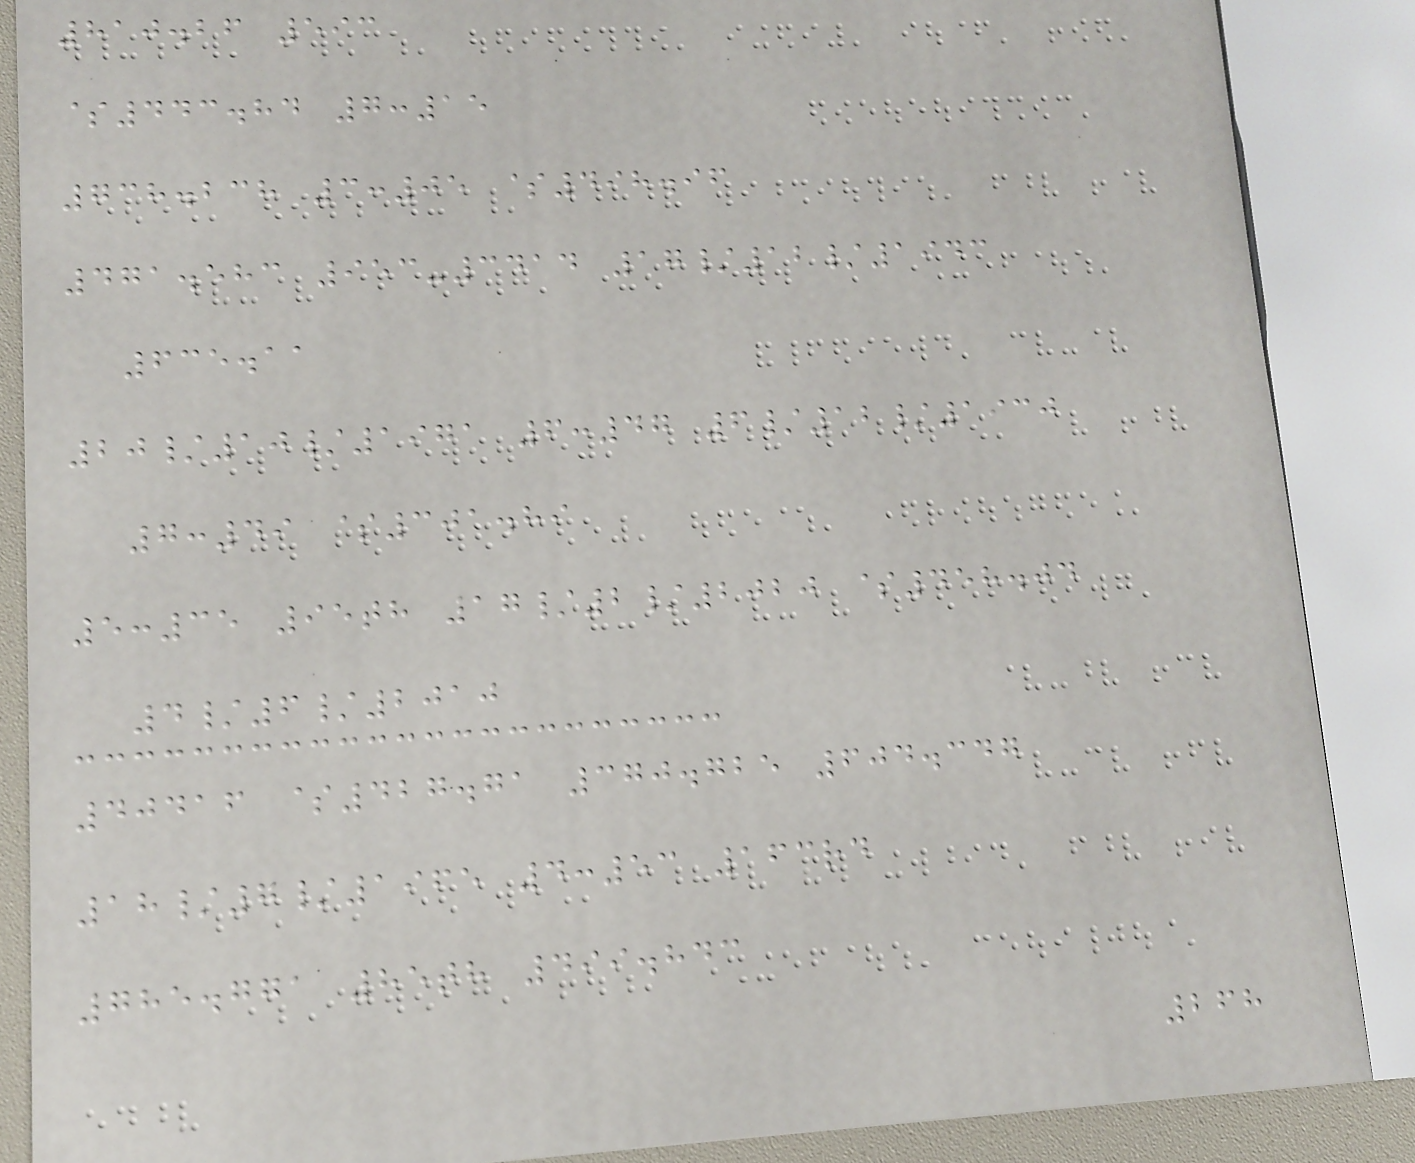810.26 593
$443.84 7:15
738.238 3:05 $498.96
471.583 953-3414 17/12/1943
635.11
20/10/1971 6:47 6/12/1930
7:49 $301.89
5:35 95th 17/2/2020 $458.04
4/6/2010
40416 $427.71 370.725 604.347
18/7/1965 4:53 163rd
785.771 85th 499.843
268
